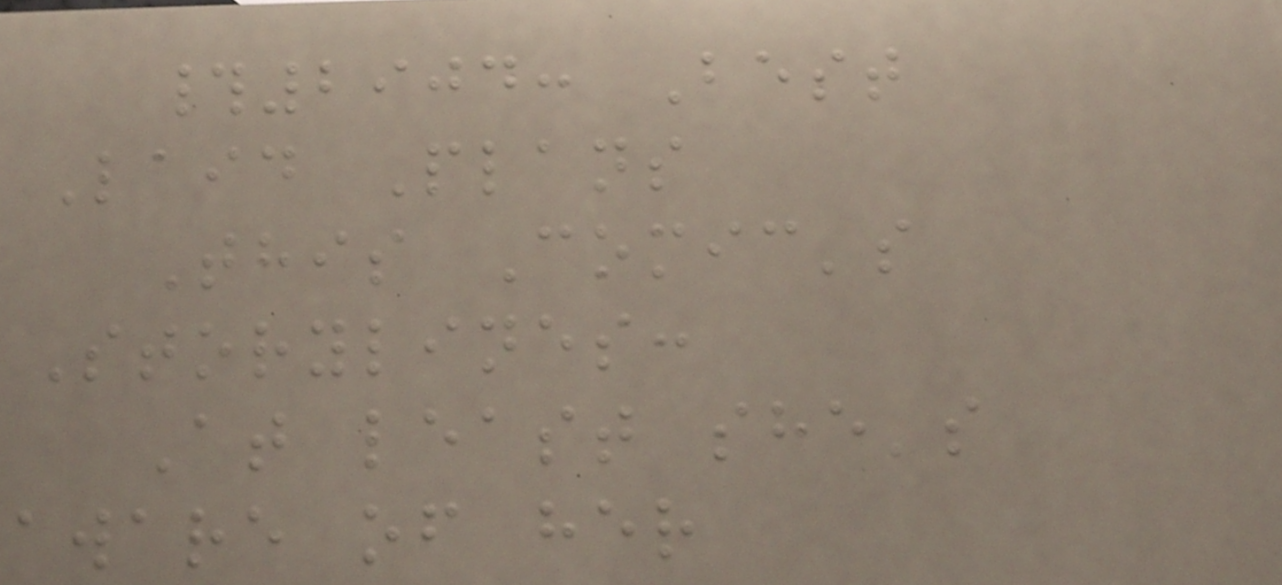#2904: Best
Laid Plans
This Comic's
Storylines:
At least she's
aware of her
